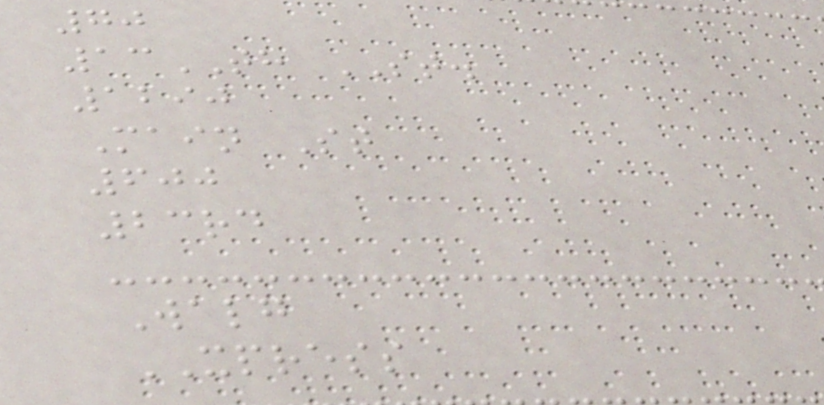70
13TH ST.
1290
Main St
600
23rd
Walg
XPRESS
